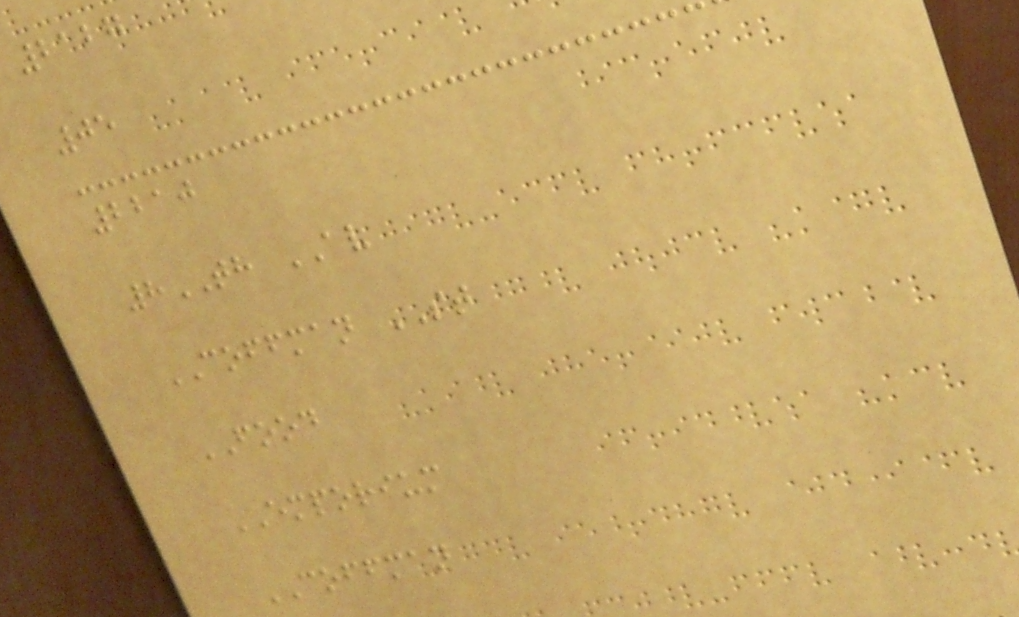2127
05
2210
8TH AV
COFFMAN ST
FOOD
EMPORIUM
COFFMAN
